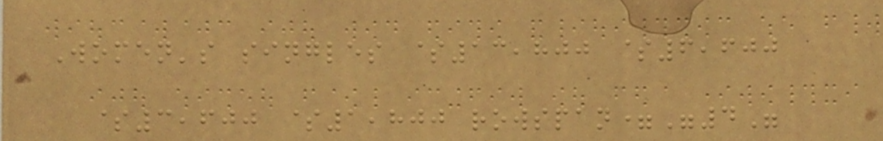Women's singles $13,800 $6,600
$3,600 $1,800 rowspan="4"
